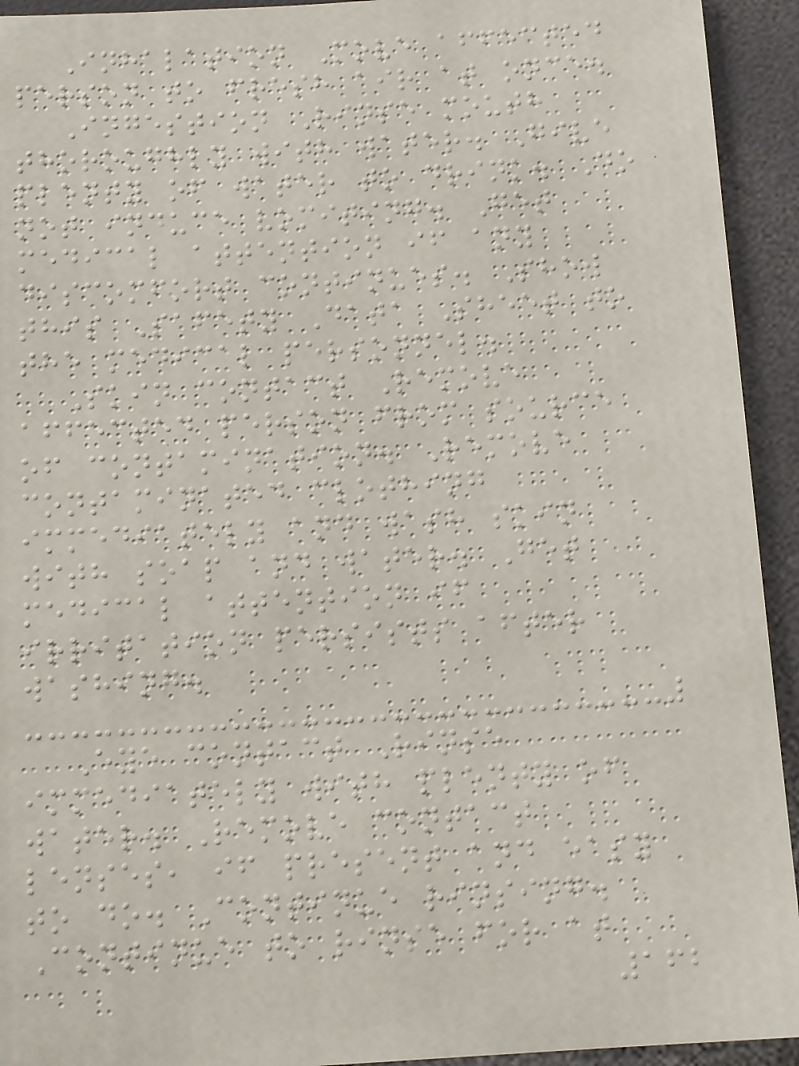Inhalation Move affected
person to fresh air at once.
Ingestion Rinse mouth
thoroughly with water. Give
plenty of water to drink. Do
not induce vomiting. Get
medical attention if any
discomfort continues. Show
this Safety Data Sheet to
the medical personnel.
Skin contact Remove
affected person from source
of contamination. Remove
contaminated clothing
immediately and wash skin
with soap and water. Get
medical attention if
irritation persists after
washing.
Eye contact Rinse
immediately with plenty of
water. Remove contact
lenses, if present and easy
to do. Continue rinsing.
Continue to rinse for at
162
